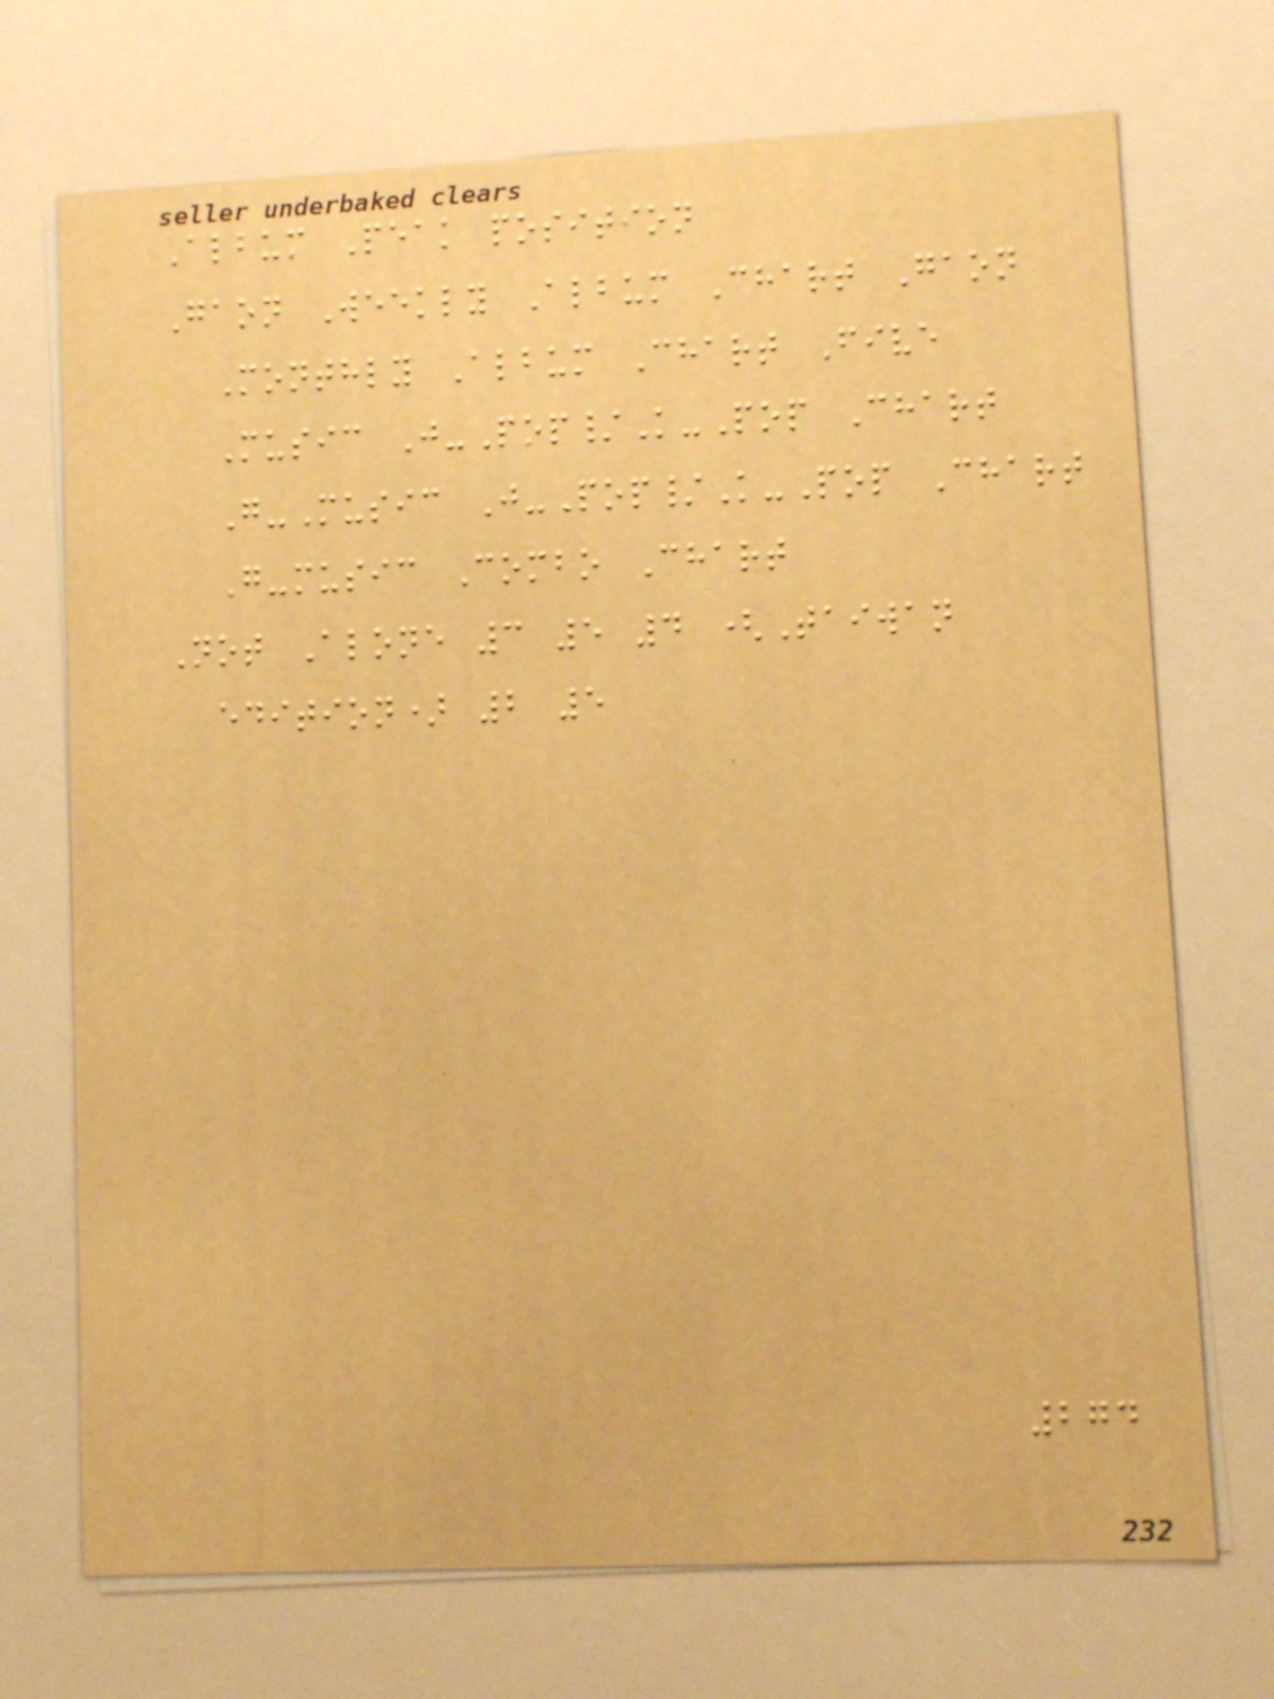Album Peak position
Gaon Weekly Album Chart Gaon
Monthly Album Chart Five
Music J-Pop/K-Pop Chart
G-Music J-Pop/K-Pop Chart
G-music Combo Chart
Not Alone 3 5 4 (Taiwan
edition) 2 5
274
